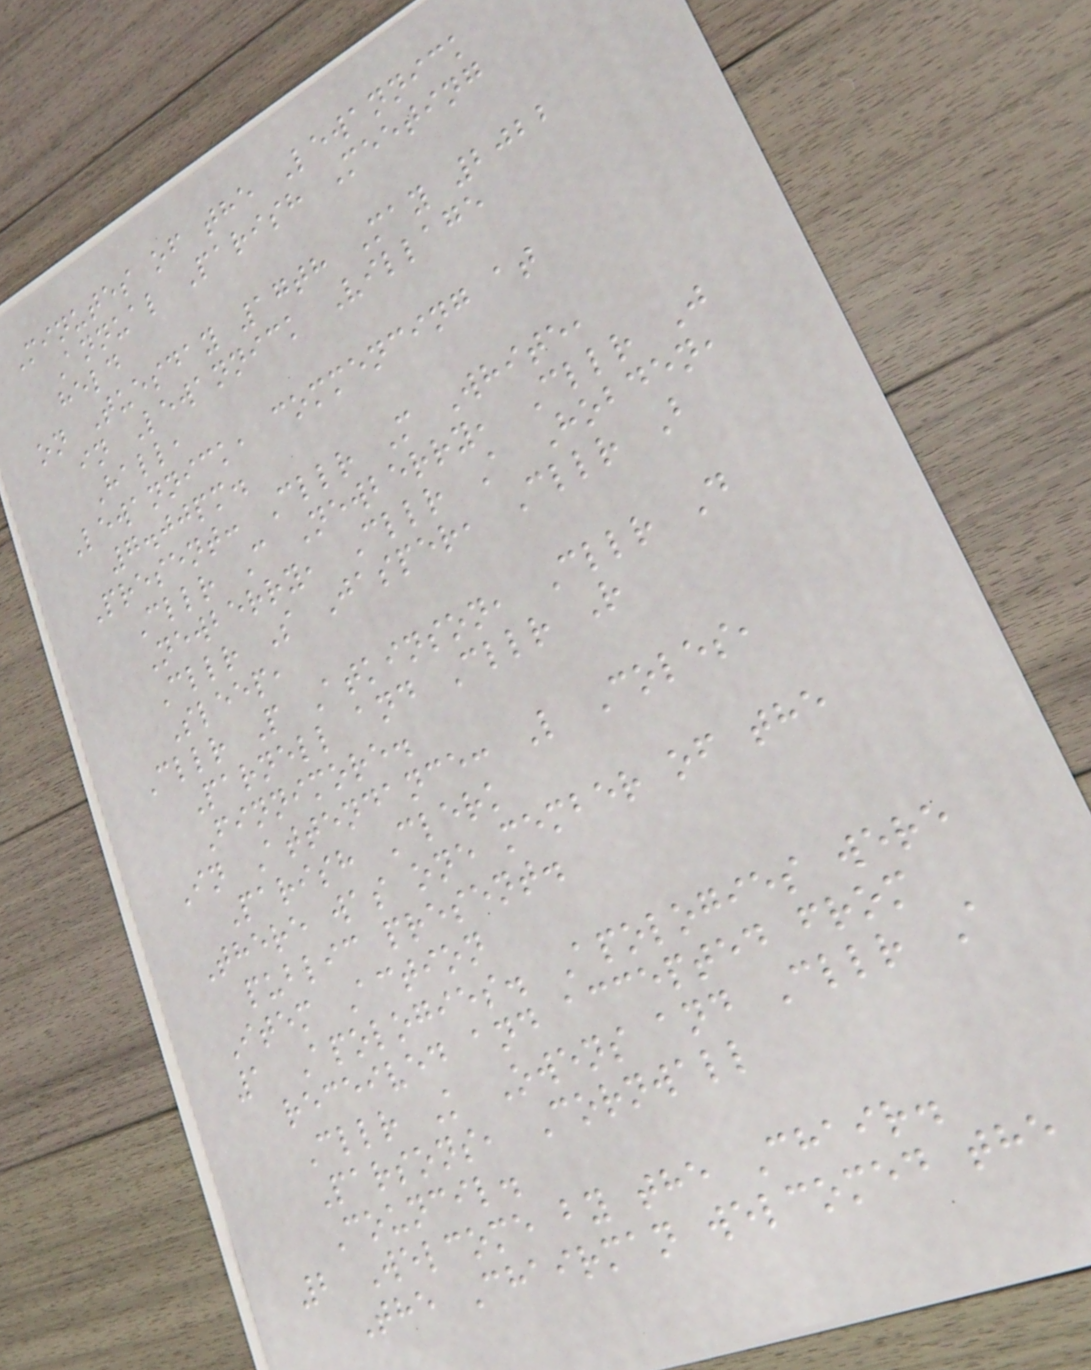Minutes of the Lewannick
Annual Parish Meeting
held
on Tuesday 17th May 2022
in Lewannick Village
Hall,
Lewannick, commencing at
7.00pm.
Present: Cllr M White,
Cllr C Newberry, Cllr J
Newberry, Cllr A Hobden,
Cllr S Jasper, Cllr B
Sleep,
Cllr P Atkinson, Cllr D
Parnell and Cllr R
Finnimore.
In Attendance: L Coles,
Parish Clerk
There was one member of the
public present.
Item Action
1 Apologies. Apologies were
received and accepted from
Cllr K Owens and Cllr A
Parsons, Cornwall
Council.
2 Welcome by the Chair.
The Chairman welcomed the
